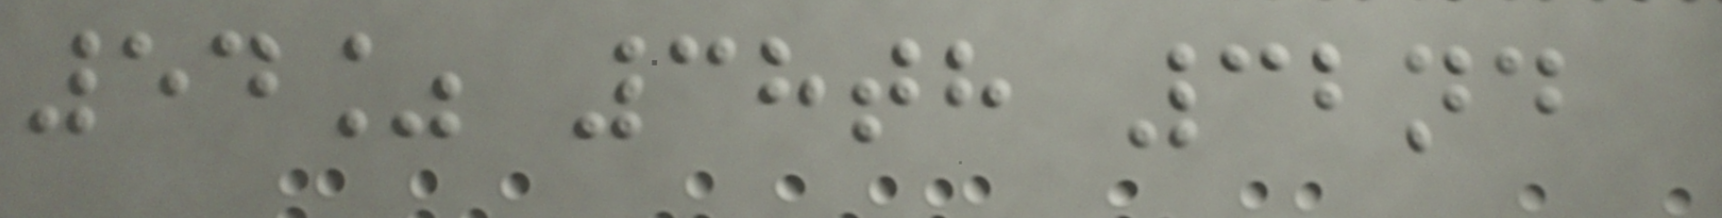54% 38th 32nd
